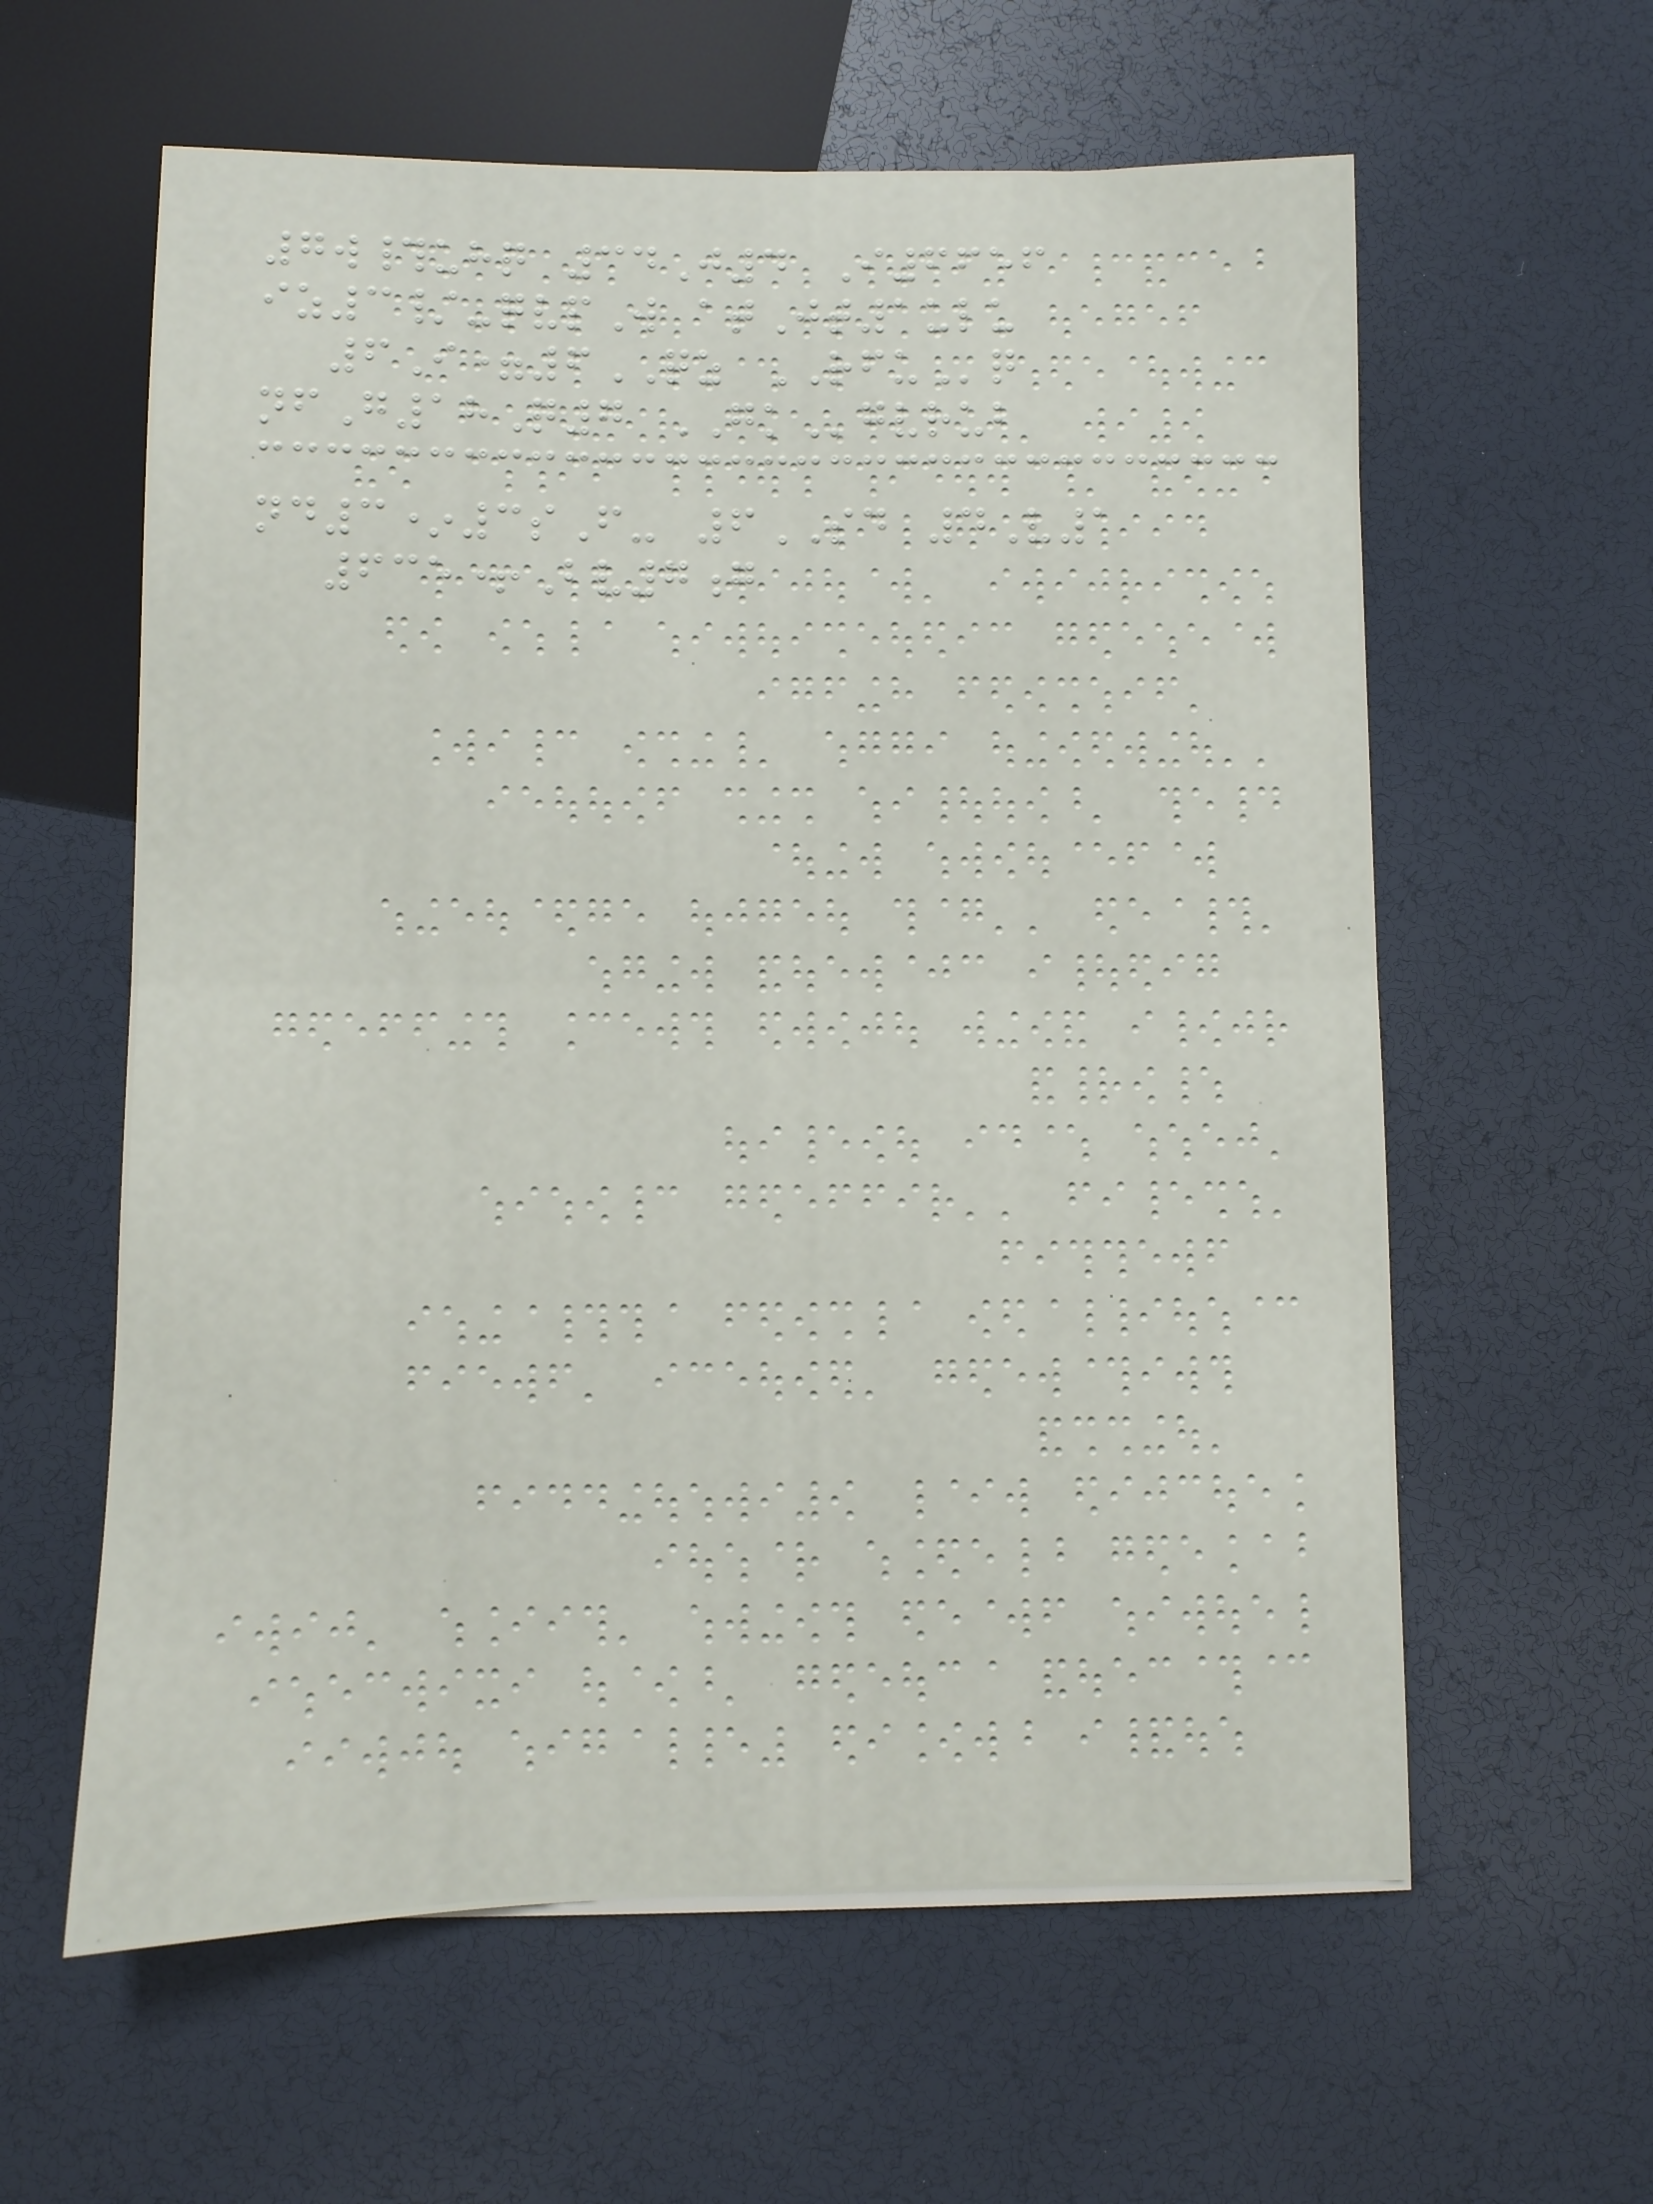7w#uhq 34J4 I6656
iz3/-qvpW atJt1ulu
6I=6QZ RFUq
nfG18Q7 GKgvrub
nd3*3sF- 6SD 4V1
635+Bv7g
